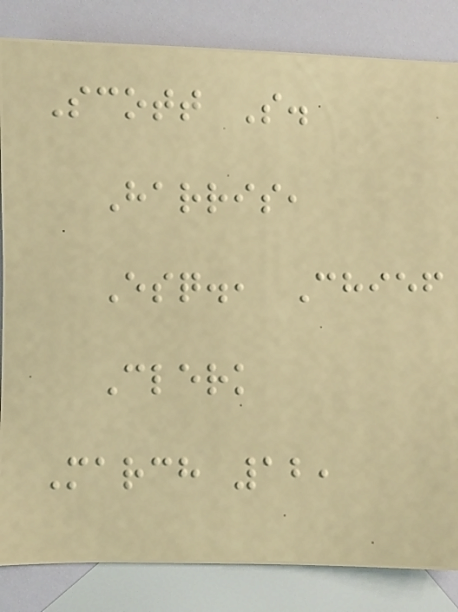Scott S.
Harris,
Esq., Chief
Clerk
March 12,
